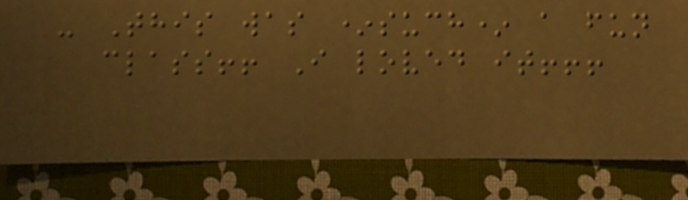- This was *such* a fun
class!! I loved it!!!
